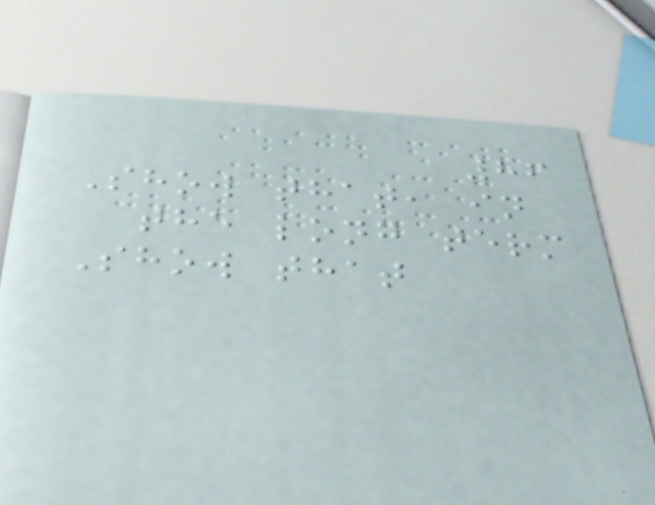86
Show that, in
the long term
Show that
